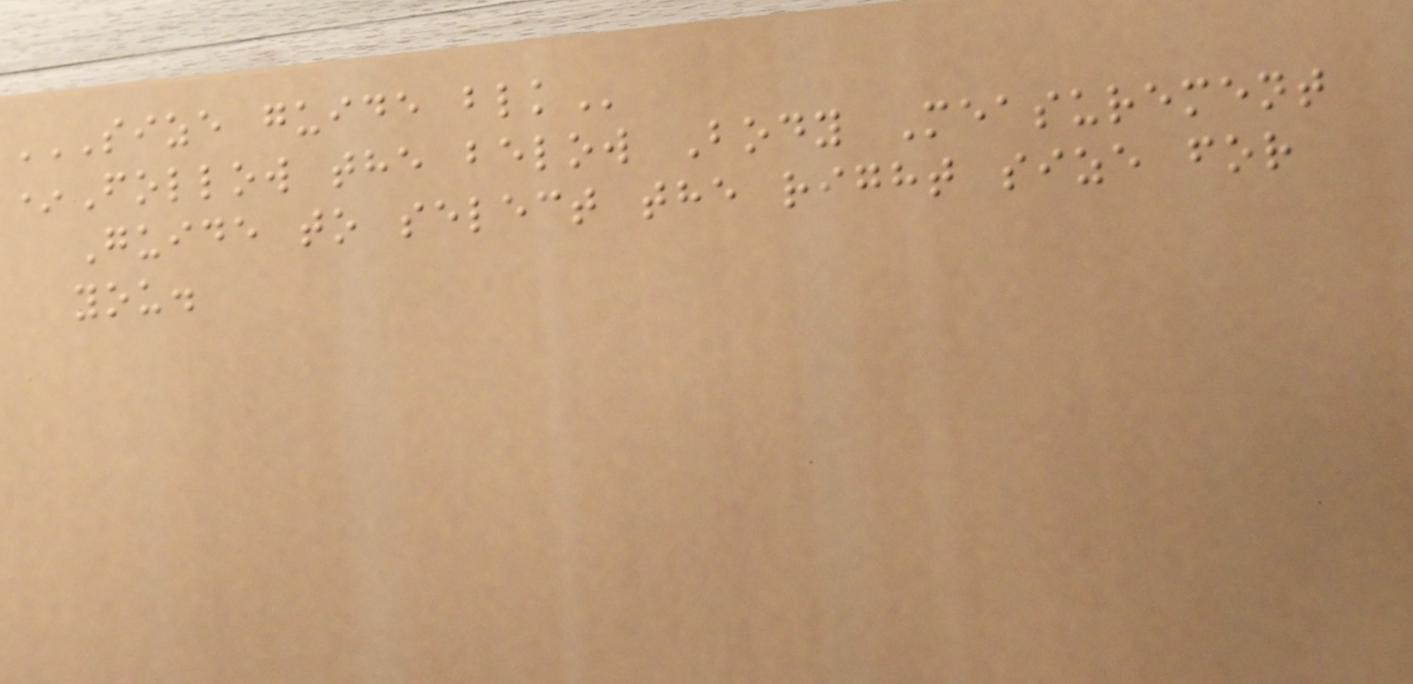SIZE GUIDE BLK
*Follow the below Body Measurement
Guide to select the right size for
you.
